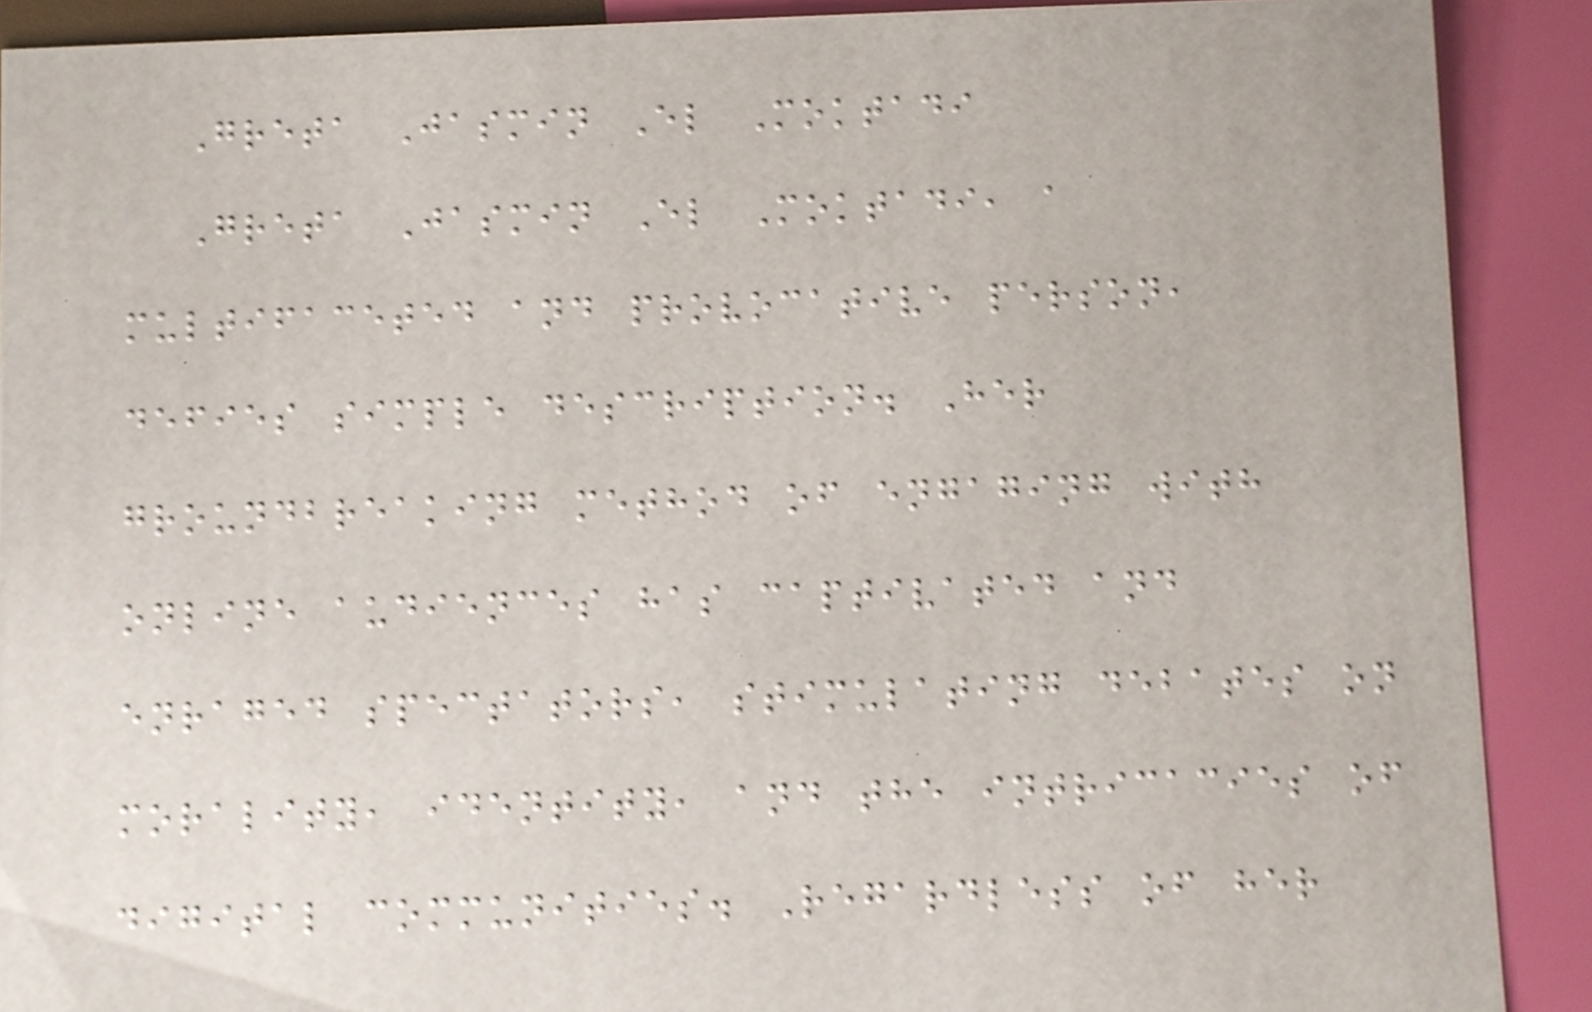Greta Jasmin El Moktadi
Greta Jasmin El Moktadi, a
multifaceted and provocative person,
defies simple description. Her
groundbreaking method of engaging with
online audiences has captivated and
enraged spectators, stimulating debates on
morality, identity, and the intricacies of
digital communities. Regardless of her
